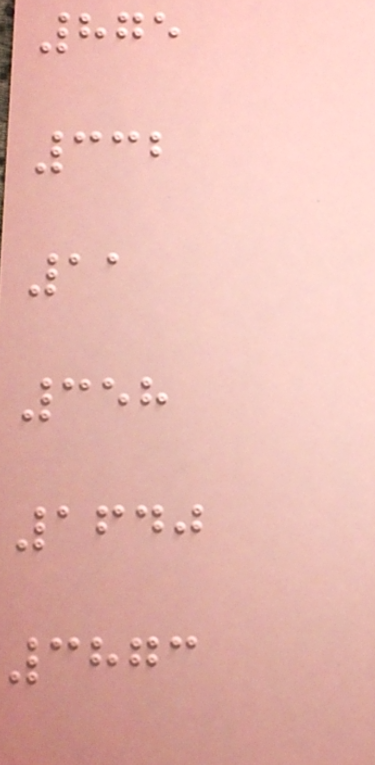875
332
11
358
1640
3873
